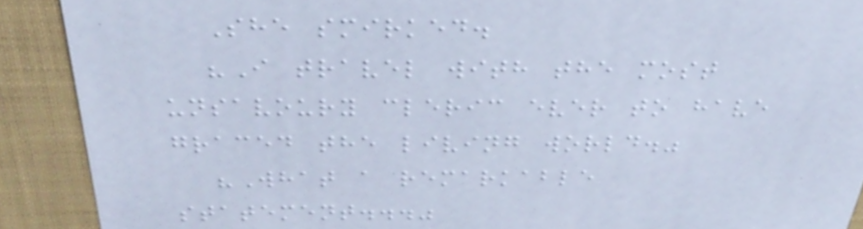She smirked.
"I travel with the most
unsavoury cleric ever to have
graced the living world."
"What a remarkable
statement..."
